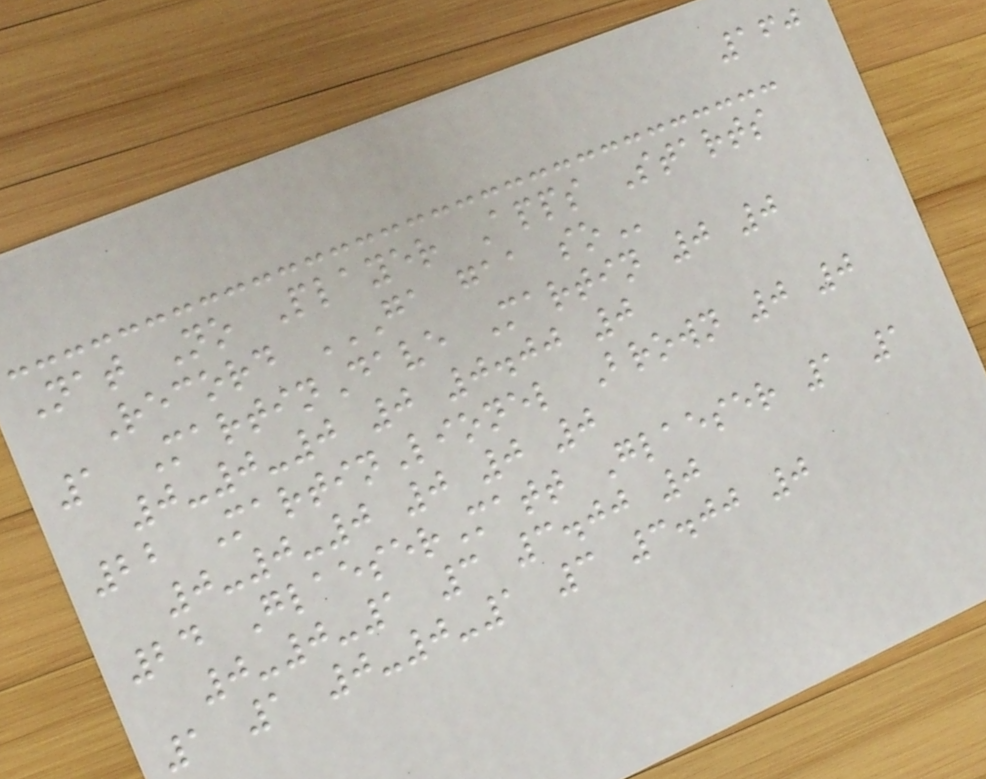160
Nat No Player Apps Starts
Record GA GAA SO
1 MartinDave Martin 0 0
0-0-0 0 0.00 0
22 MartinLionel Brown 0 0
0-0-0 0 0 0
24 GlaeserMatt Glaeser 1 1
0-0-1 3 3.00 0
1 1 0-0-1 3 3.00 0
